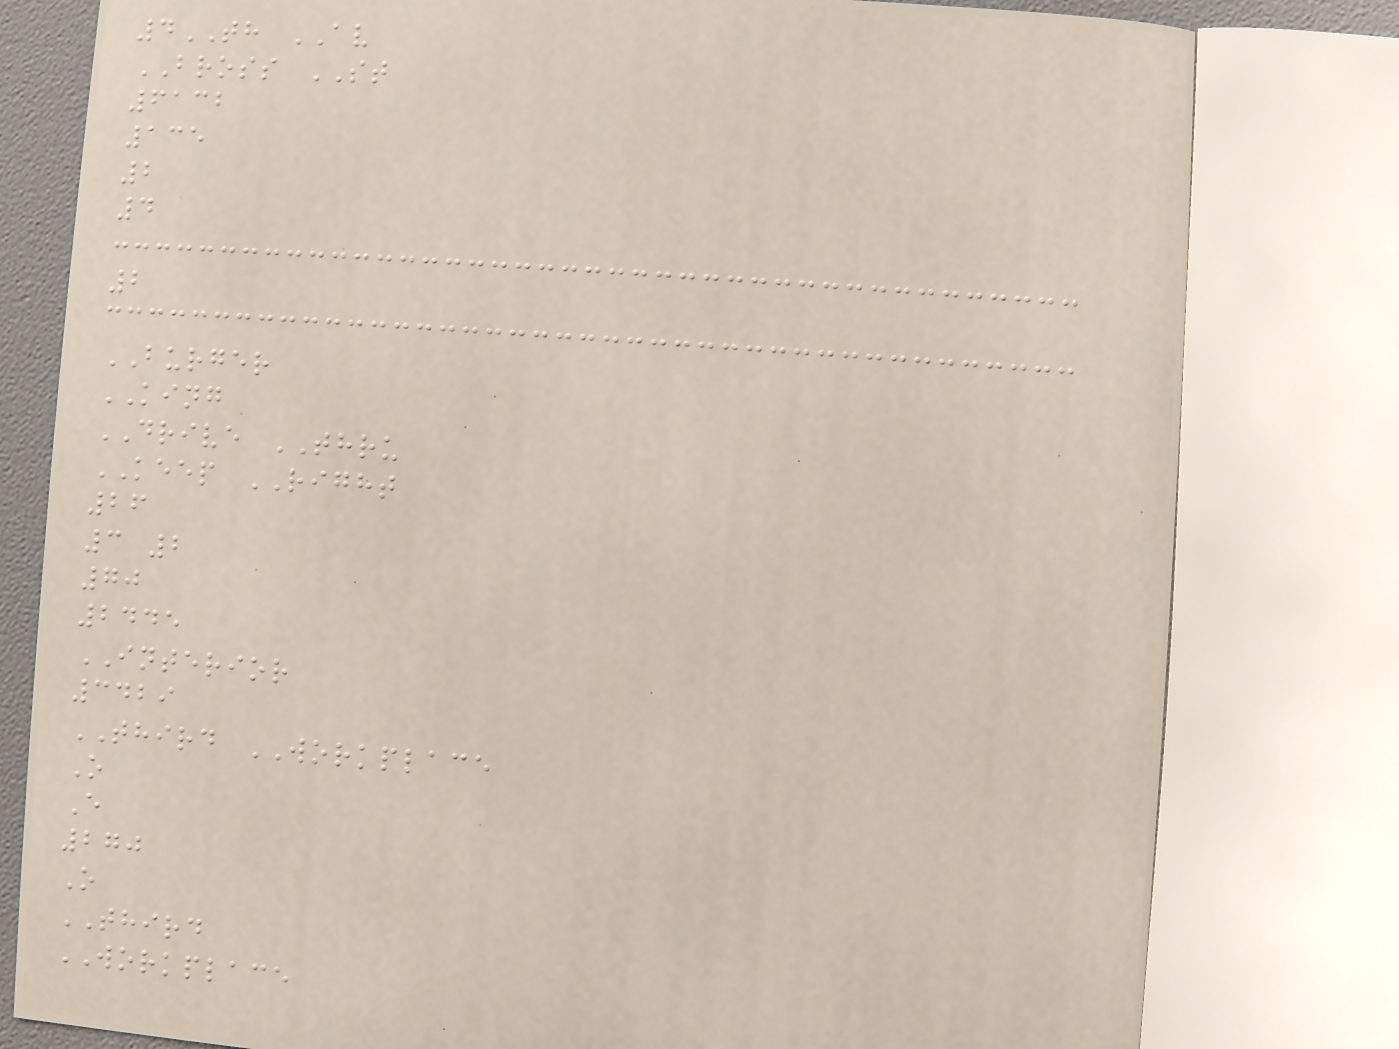4TH AV
BROSS ST
6132
135
2
4
2
BURGER
KING
DRIVE THRU
KEEP RIGHT
26
3 2
70
2445
INTERIOR
3429
THIRD WORKPLACE
O
E
270
O
THIRD
WORKPLACE
